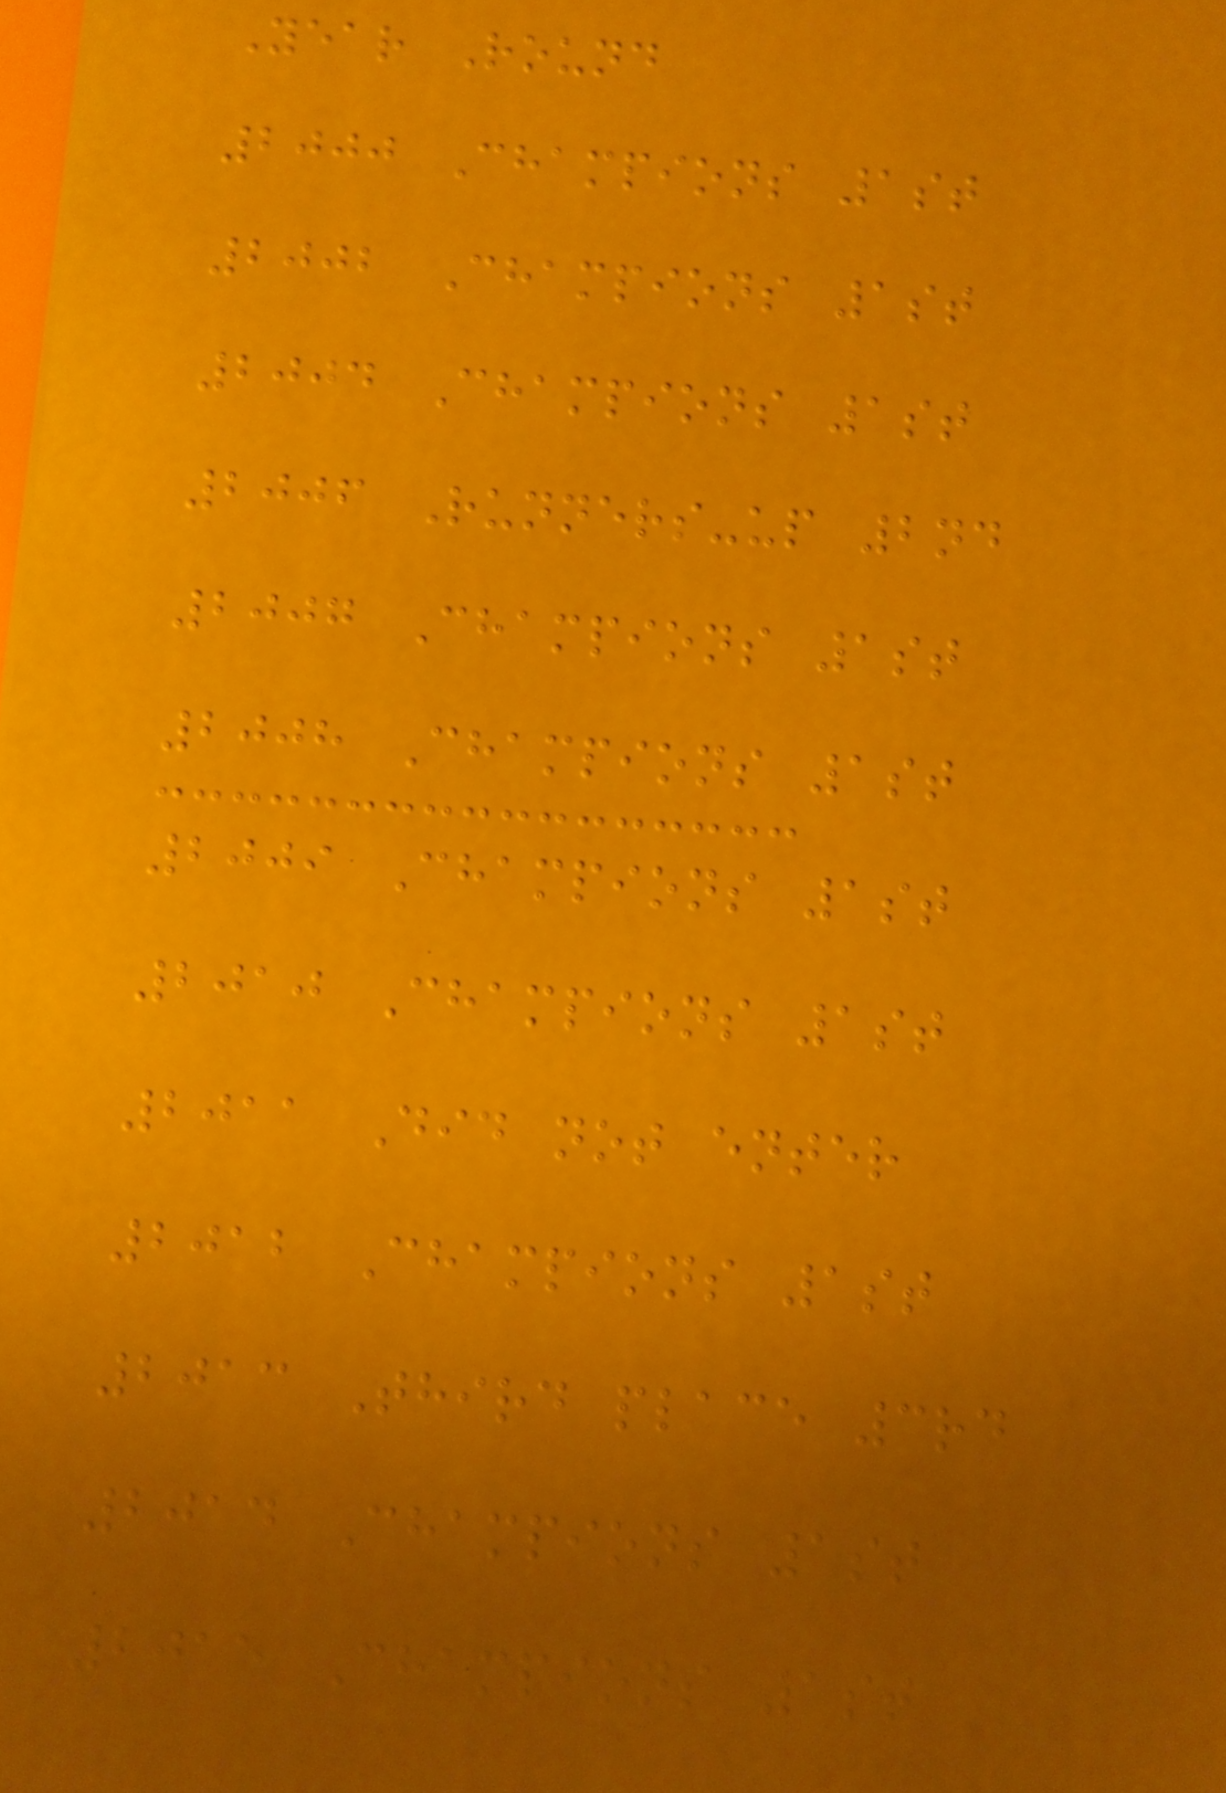Year Round
2000 Champions 1st
2002 Champions 1st
2004 Champions 1st
2006 Runners-up 2nd
2007 Champions 1st
2008 Champions 1st
2009 Champions 1st
2010 Champions 1st
2011 Did not enter
2012 Champions 1st
2013 Third place 3rd
2014 Champions 1st
2015 Champions 1st
